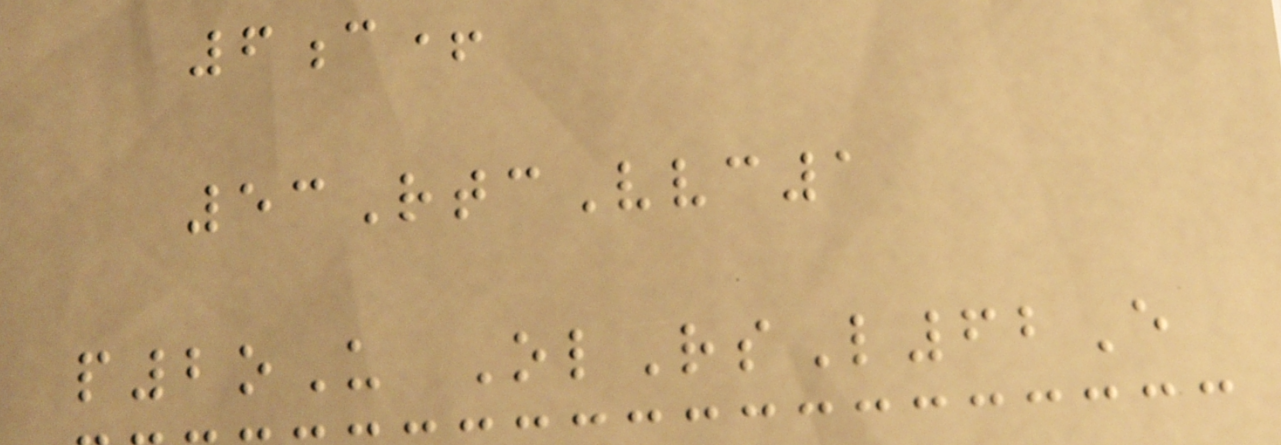6c+
53RtcVvc1
p2oU OlRsL62E
